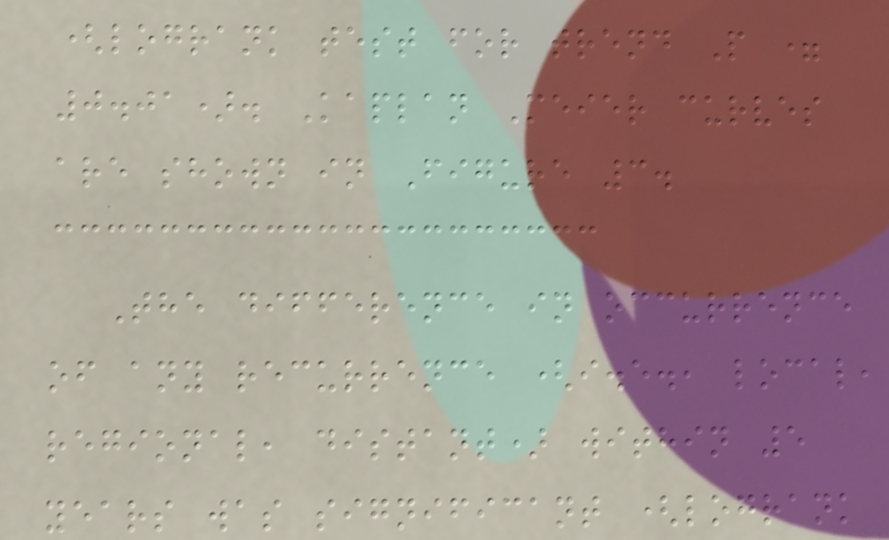(logrank test for trend P =
0.01). Kaplan Meier curves
are shown in Figure 3.
The difference in occurrence
of any recurrence (i.e., local,
regional, distant) within 5
years was significant (logrank
